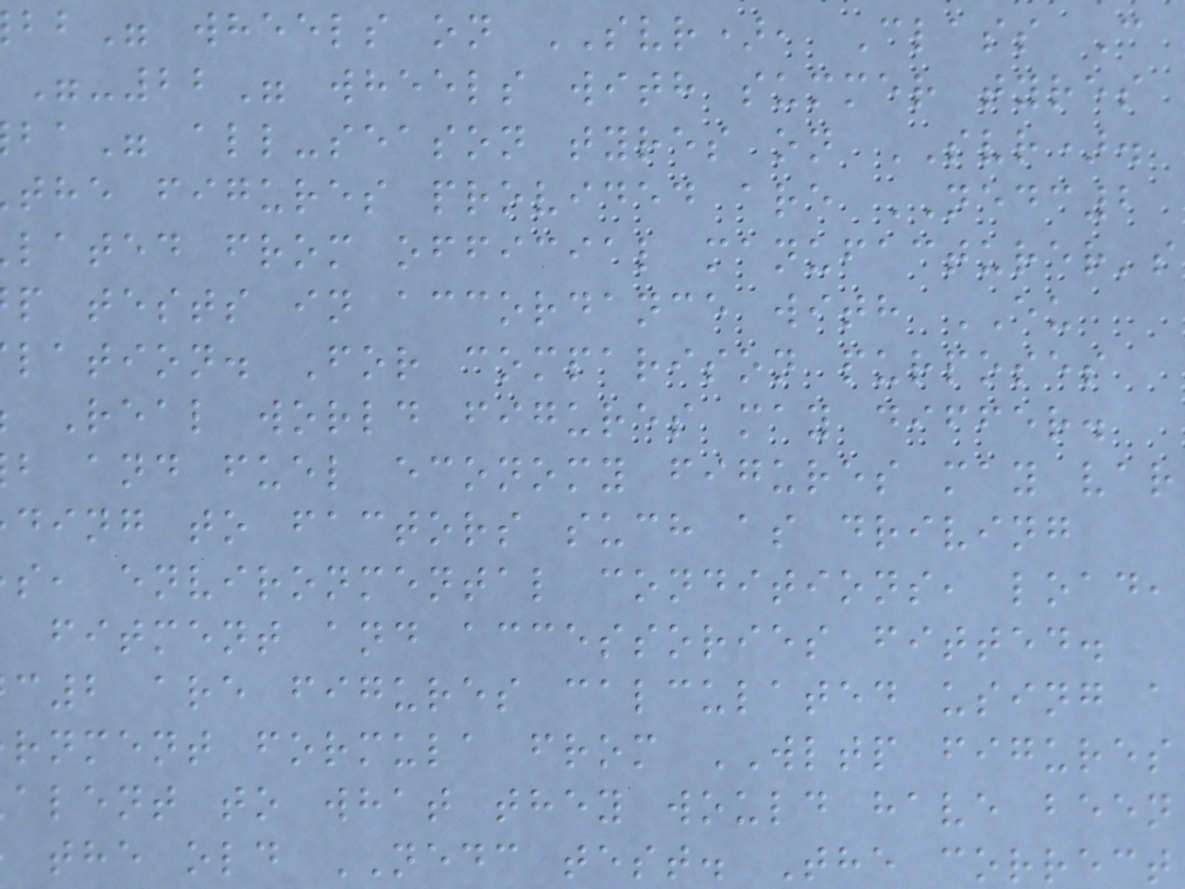-22" wheels with summer tyres
the figures provided are NEDC2
lated from official manufacturer's
p tests in accordance with EU
lation. For comparison purposes
Real world figures may differ.
b and fuel economy figures may var
ding to factors such as driving
s, environmental conditions, load,
fitment and accessories fitted.
c2 are figures calculated using a
rnment formula from WLTP figures
alent to what they would have been
the old NEDC test. The correct
